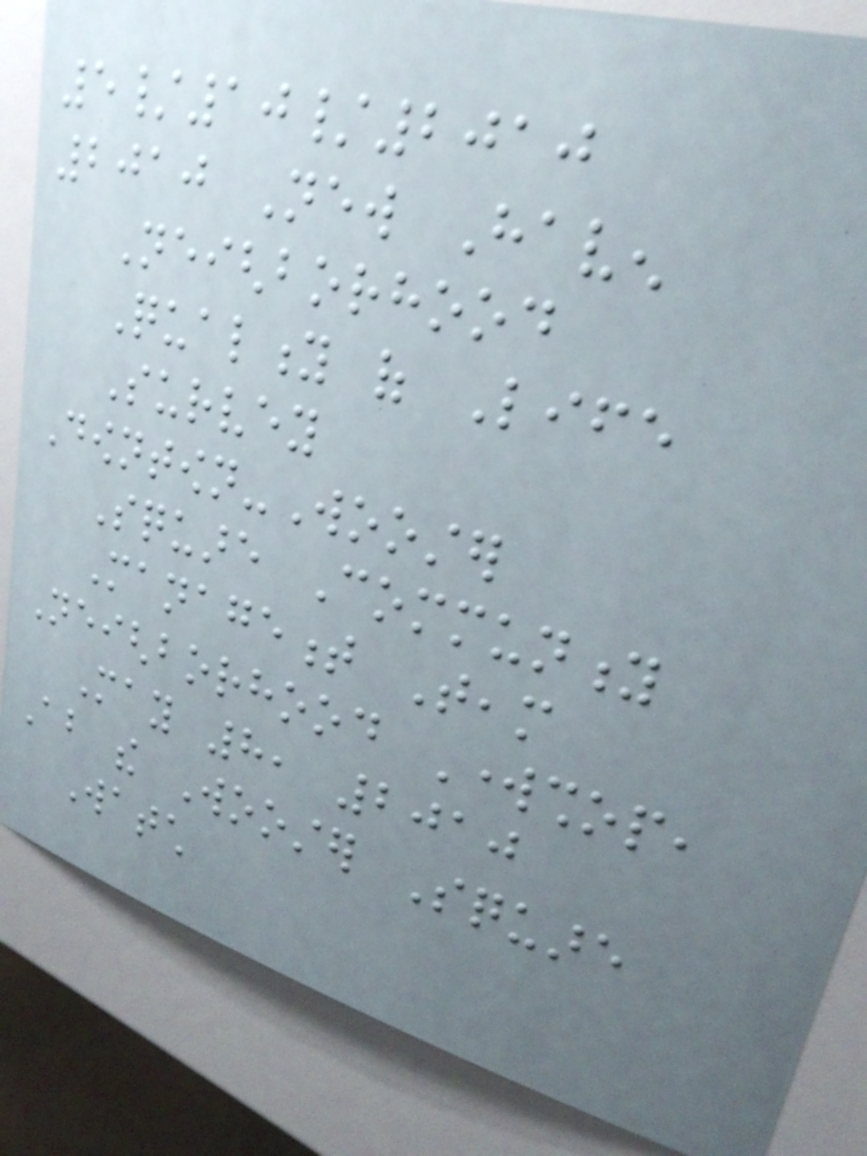5/10/2010
2010 New Haven
Neighborhood
Quality of Life
Survey
Downtown-Wooster
Square Community
Management Team
Neighborhood Workshop,
May 8, 2010
About the Wooster Square
Watch
